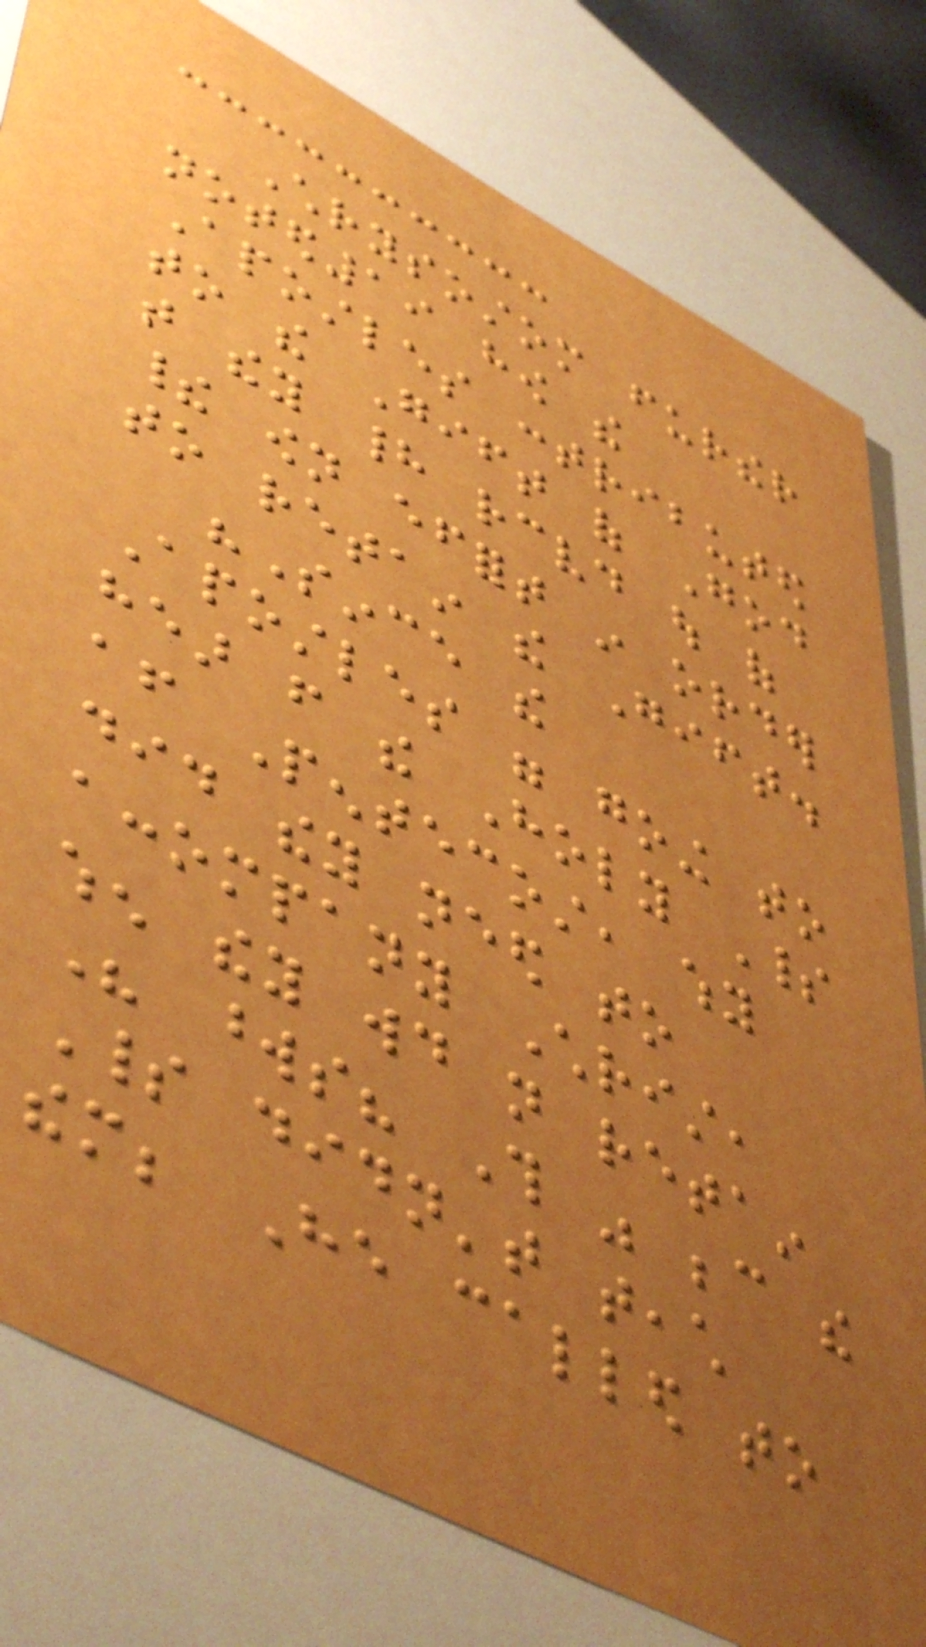Chrysostom further
noted19 how the
Apostles contributed
to the Gift of God
that they had received out of
their own effort in order
to retain the Gift.
"Since the
Apostles were going to
hear from the Holy Spirit
after Pentecost, why
did they need to
accompany Christ,
when they would not retain
His words? This was because the
Spirit didn't teach
them; He called to
